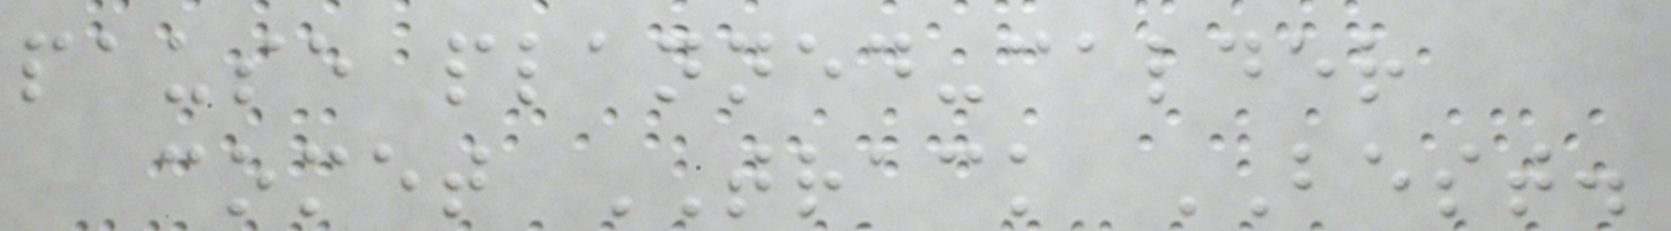pause planned-calder
comet TRACK BEST.
